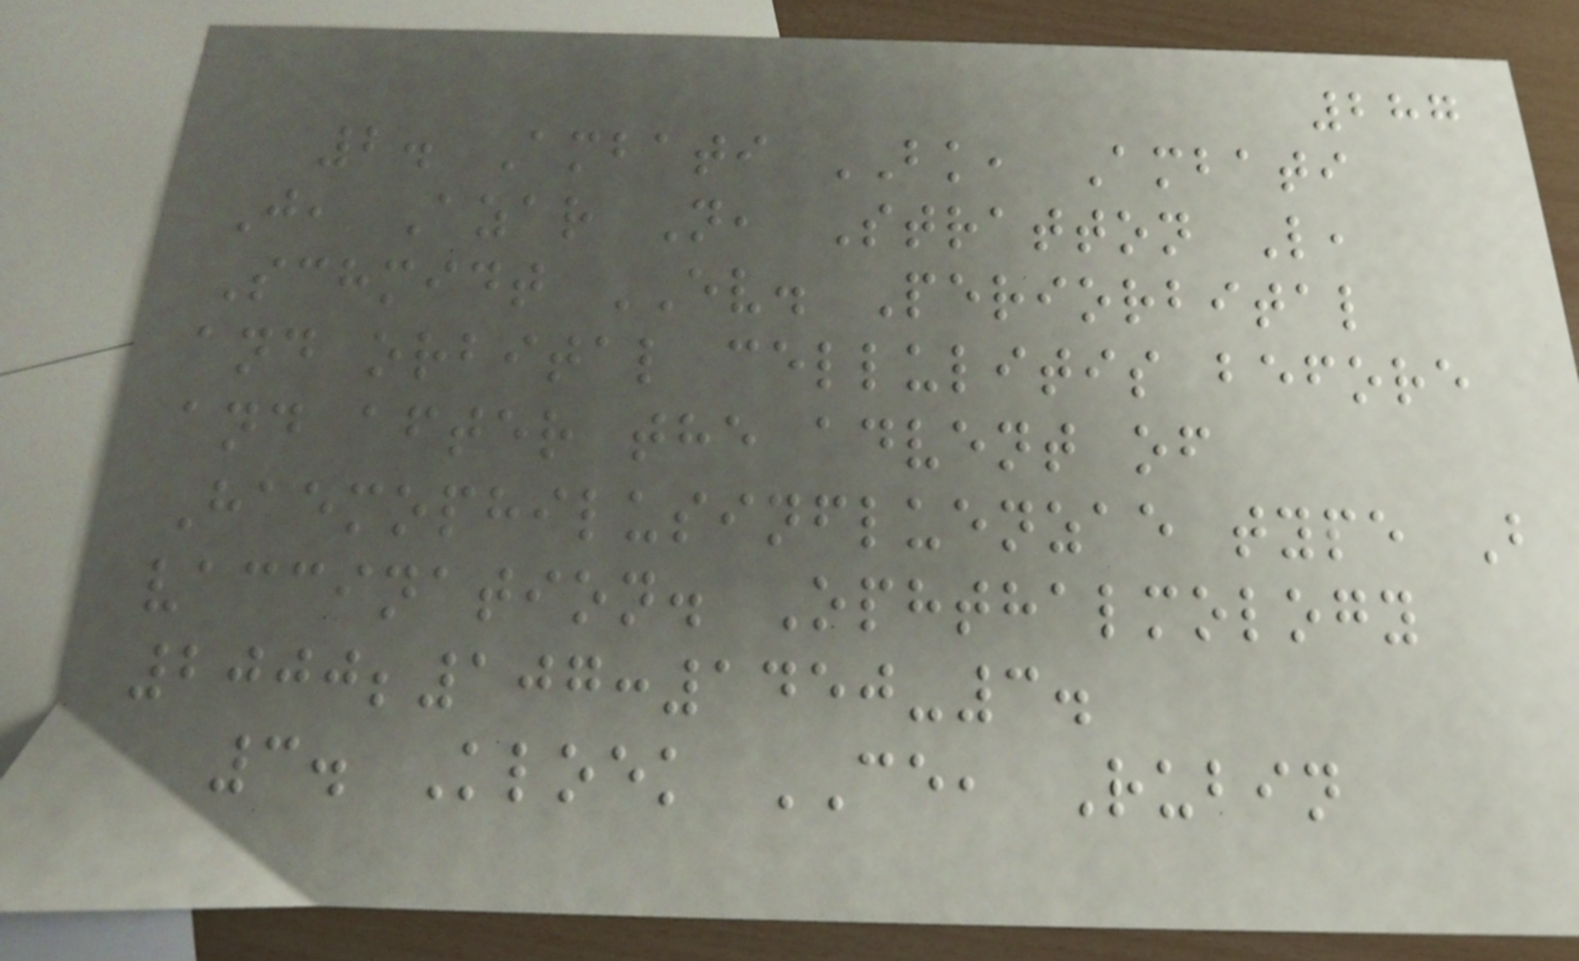287
2. Ambati BK, Ambati
J, Azar N, Stratton L,
Schmidt EV. Periorbital
and orbital cellulitis before
and after the advent of
Haemophilusinfluenzae type B
vaccination. Ophthalmology
2000;107:1450-3.
3. Kloek CE, Rubin
